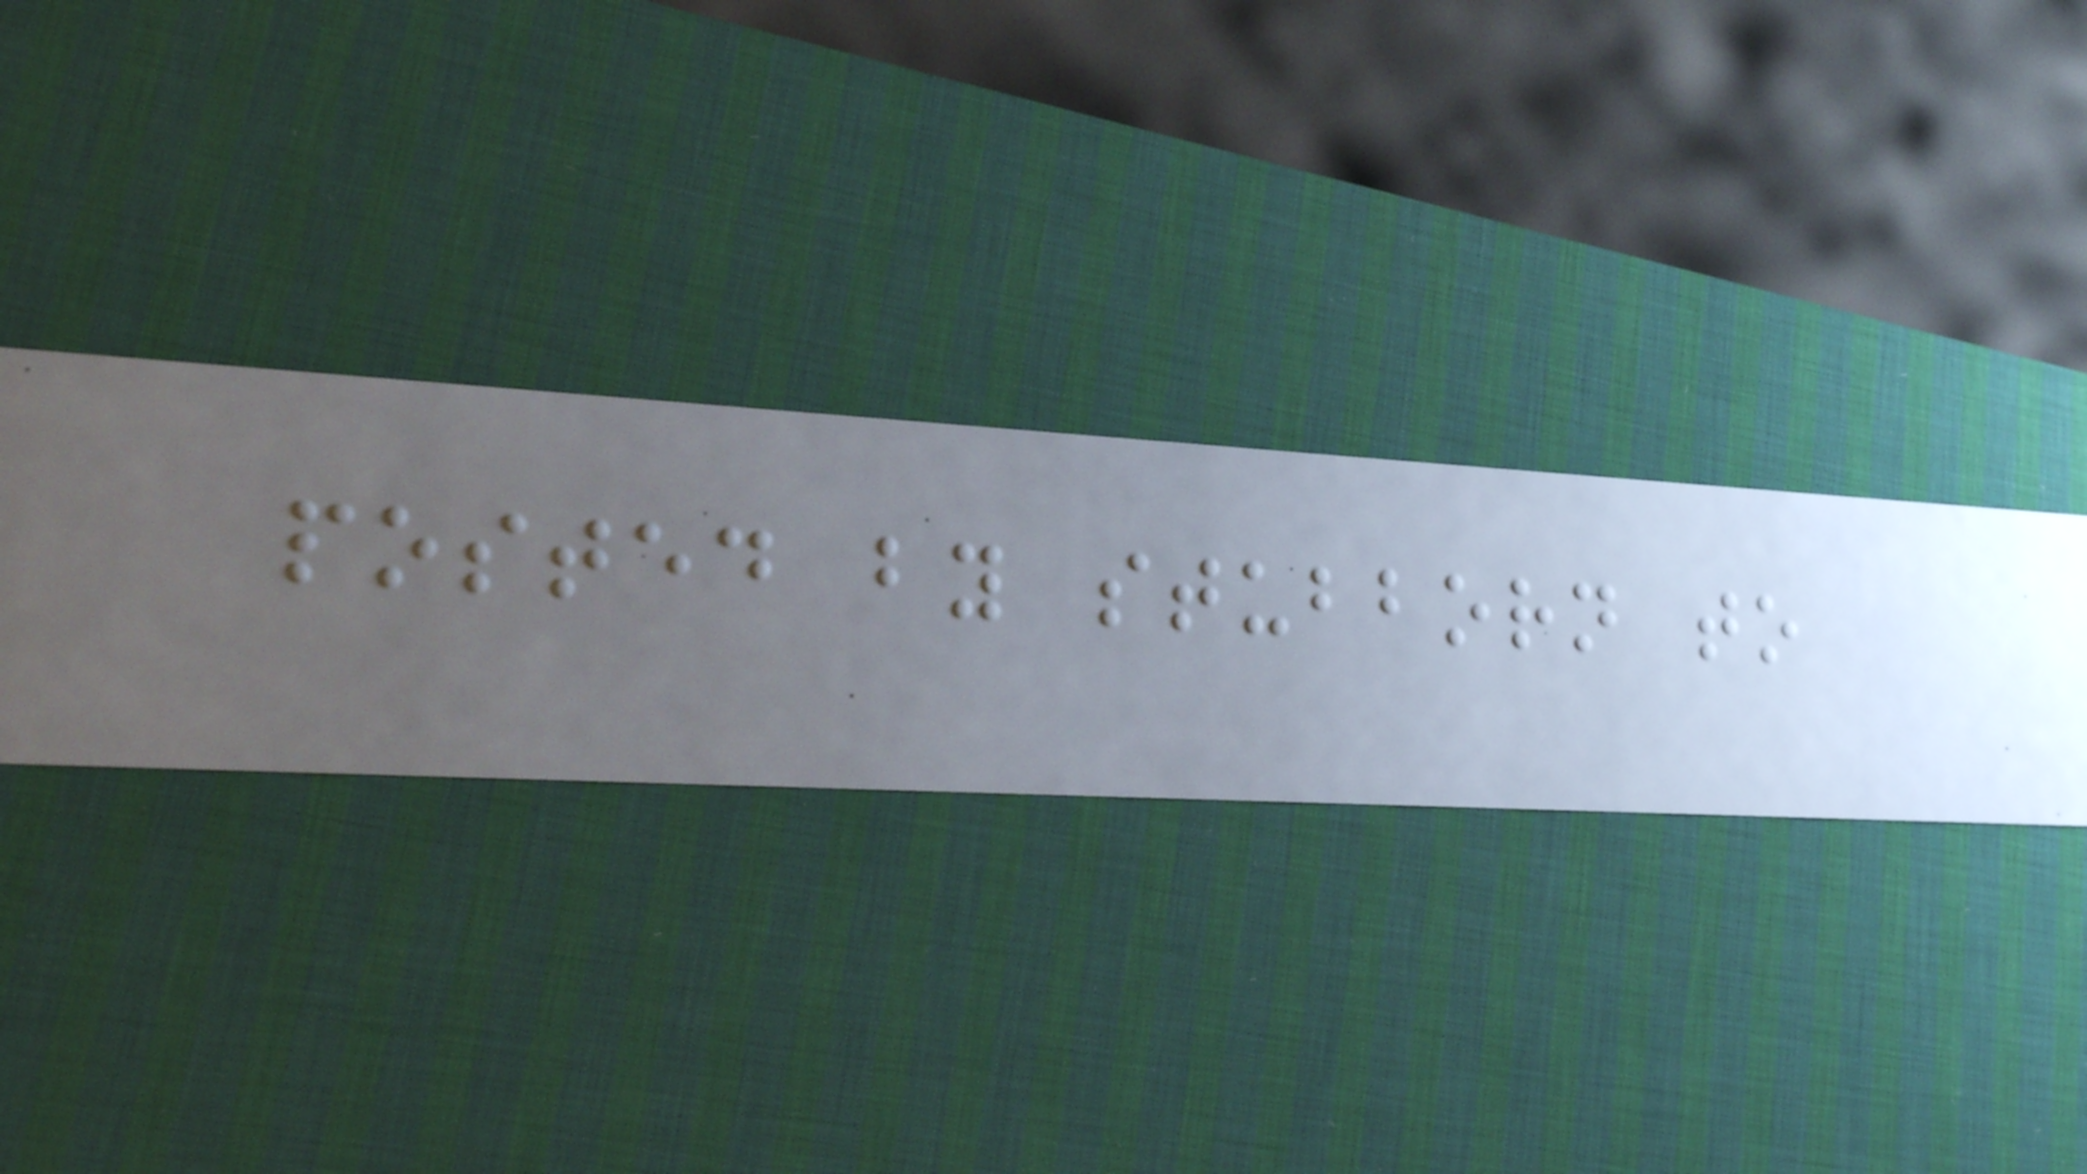posted by stubborn to
